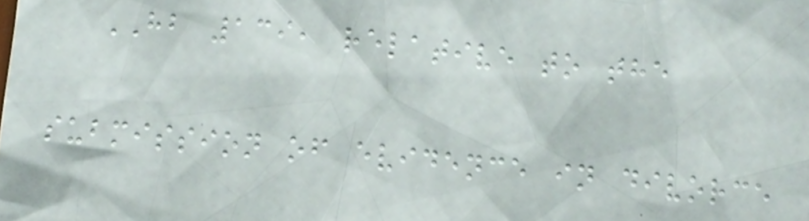HB 139, relative to the
submission of evidence in divorce
